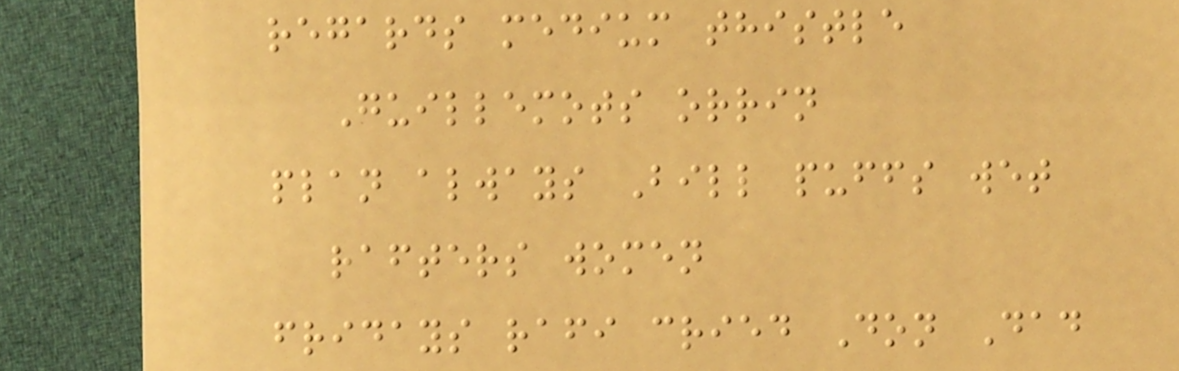regards medium thistle
Guillemots orrin
plan always Bill puffs wet
rafters women
fridays rafi cried Don Dad
